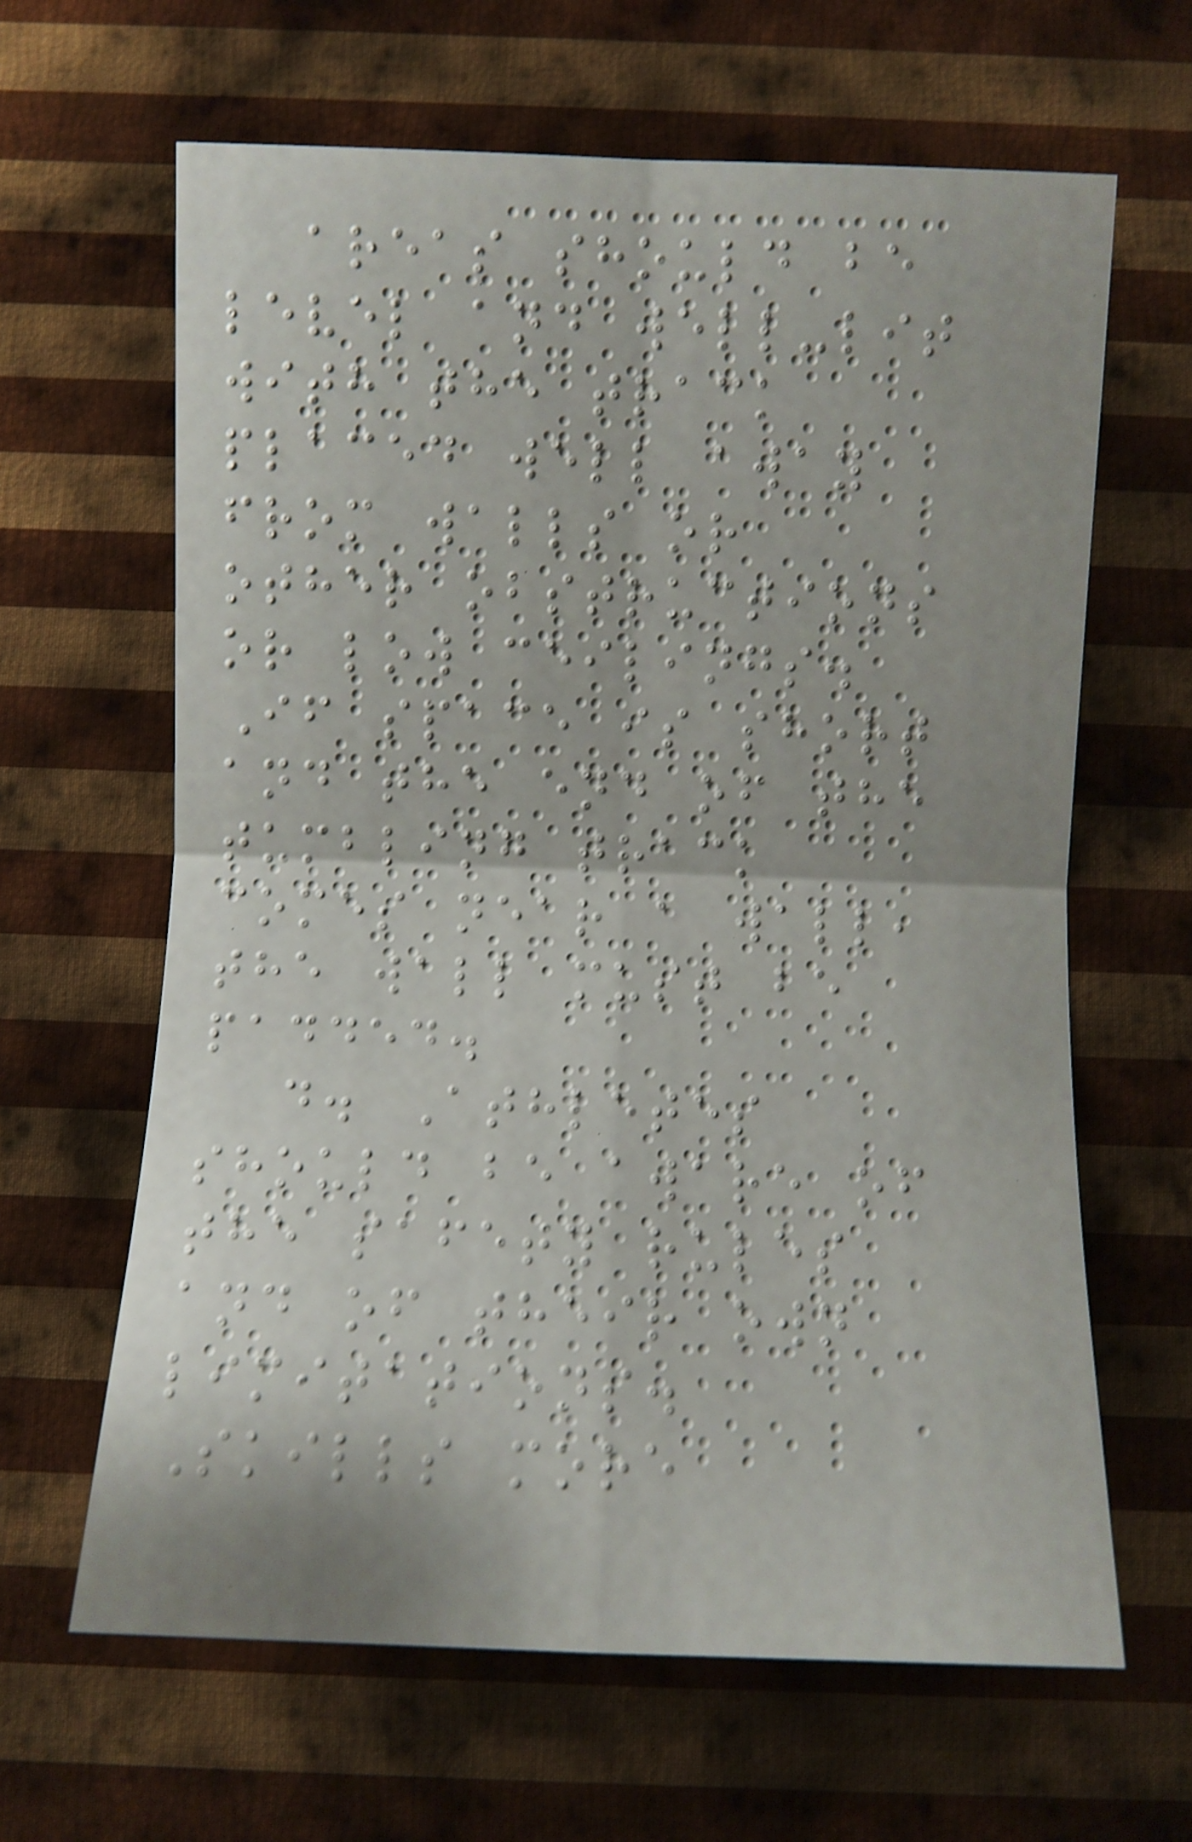areas should be
level and well-lit
with the track
placed well away
from walls or
other obstructions
or low ceilings.
If space is short
and the end of the
tumbling track
comes near a wall,
the wall must be
padded.
d. Athletes
should be aware of
the safety rules
and of their own
limitations.
Skills more
